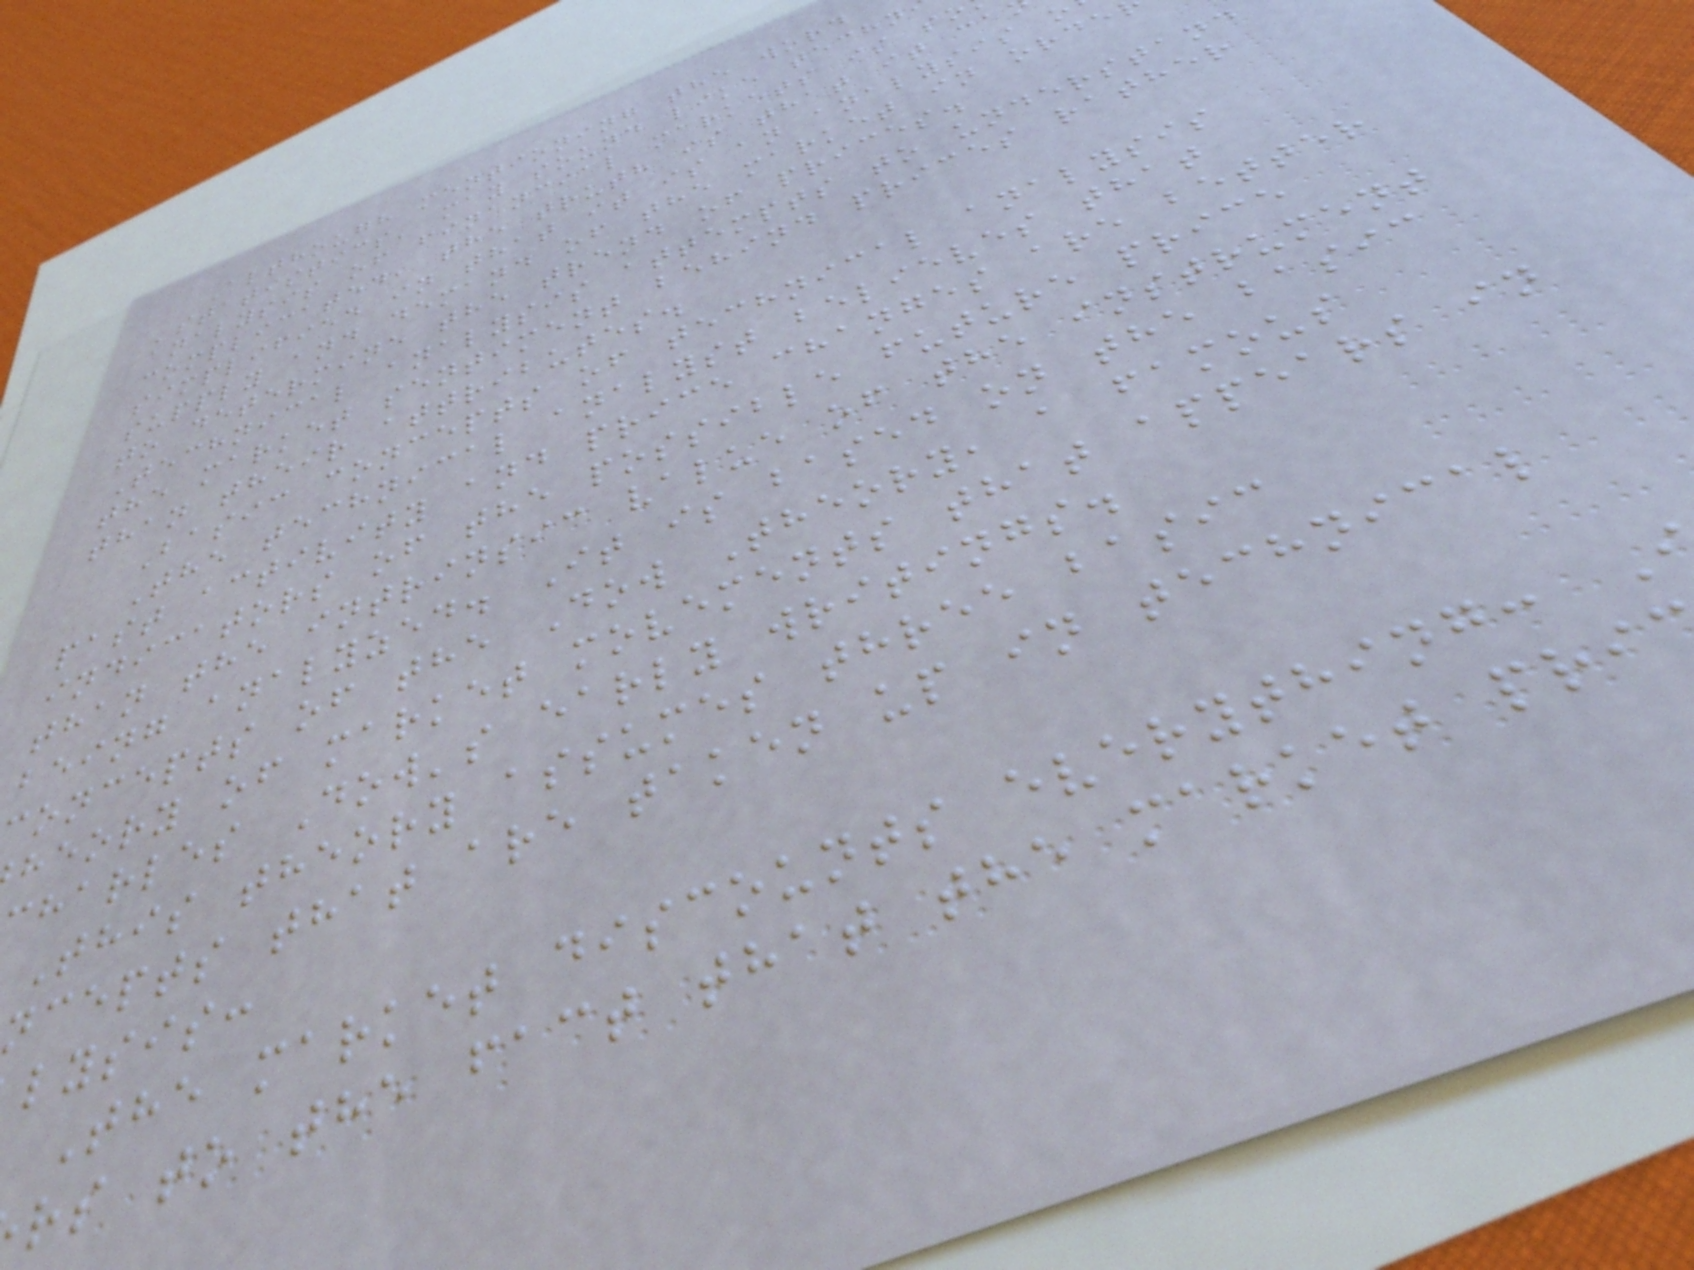Although mentioning the word
'statistics' may sound like techn
analysis of financial markets is so
complicated, the truth is that it ca
simplified in that it is an analysis o
supply and demand of the market in orde
to determine the trend of prices.
Technical analysis attempts to understand
the market sentiment behind prices rather
than their attributes.
Basic concepts of technical analysis
The technical analyst believes that
past activity and price changes are better
indicators of the possible future price
than the intrinsic value of the instrument
being analyzed. It is based on the basic
oncepts of the Dow Theory, a famous
heory of market movements that appears in
charles Dow's early writings.
This theory assumes three basic
ncepts that are taken up in technical
lysis:
The market discounts everything:
rs to the fact that the market pri
